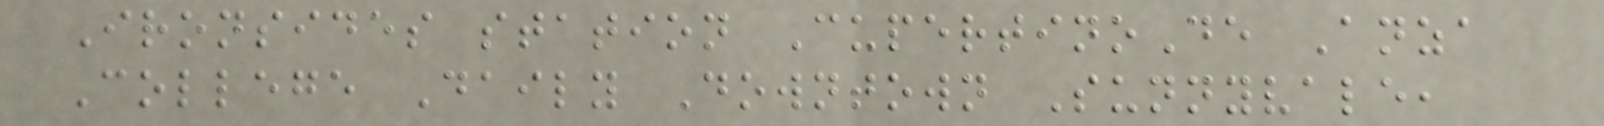Ironsides station CupertinoDe Anza
College Daily Downtown Sunnyvale,
